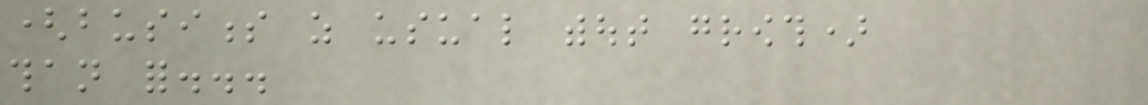(business as usual without growth)
than for...
